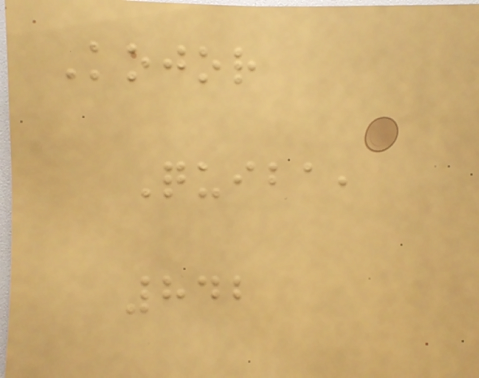Kojor
Quiba,
842
